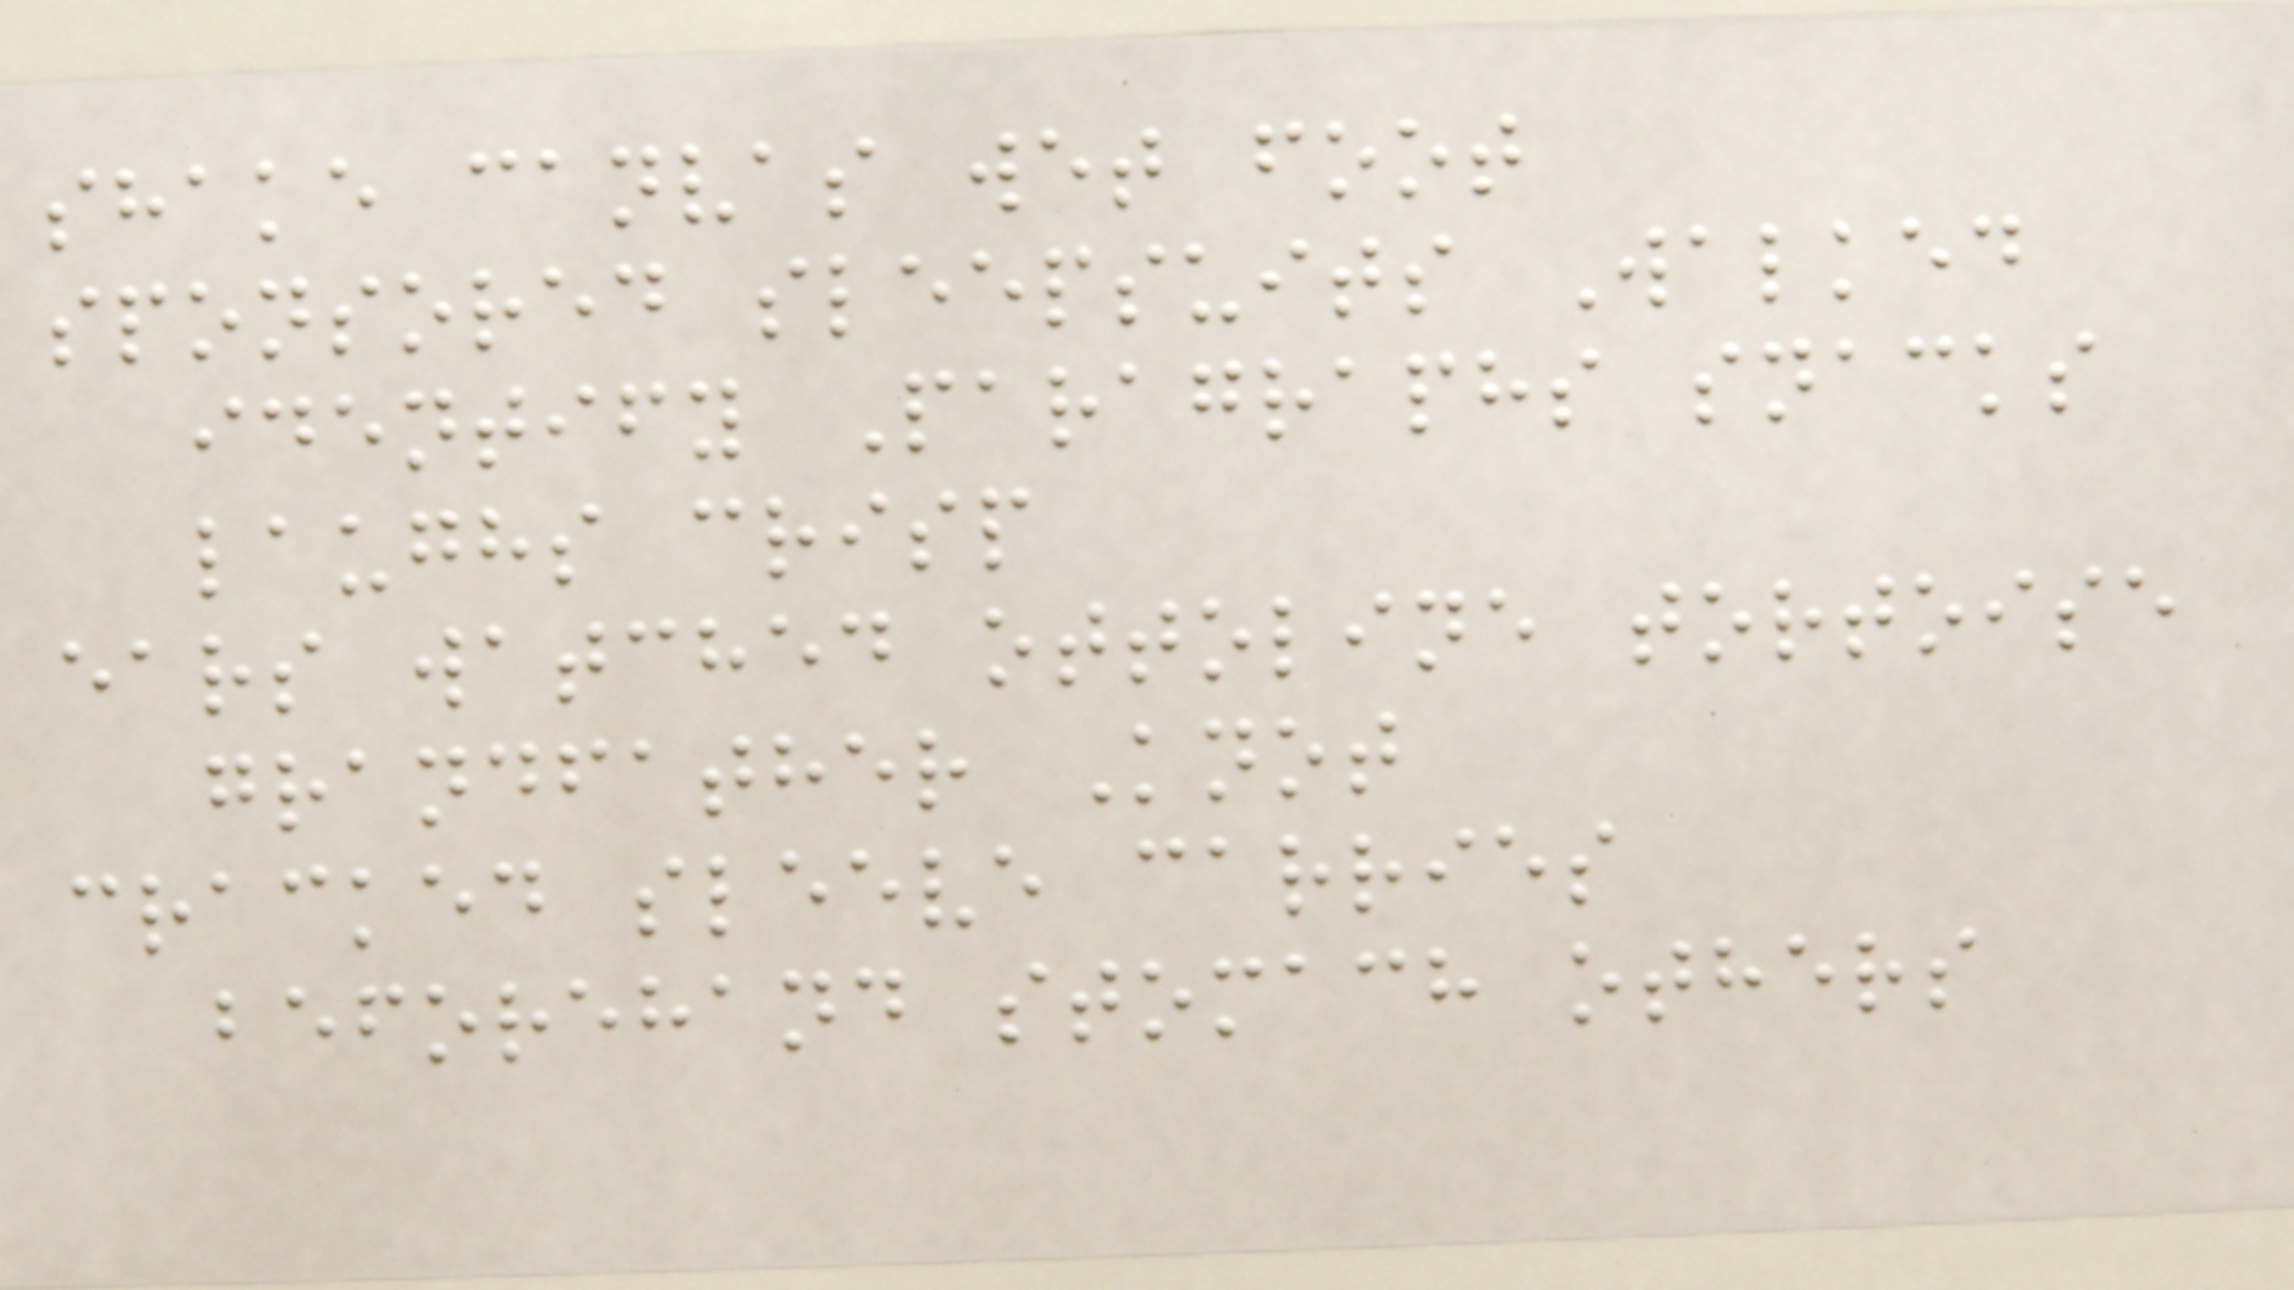shake canvas wet foot
sponsored sleepsuits Walked
identify Paragraphs snacks
laughs crisp
ears watched ottoline tortoise
grandfather Knot
cracked sleeve carries
beforehand stomach others
